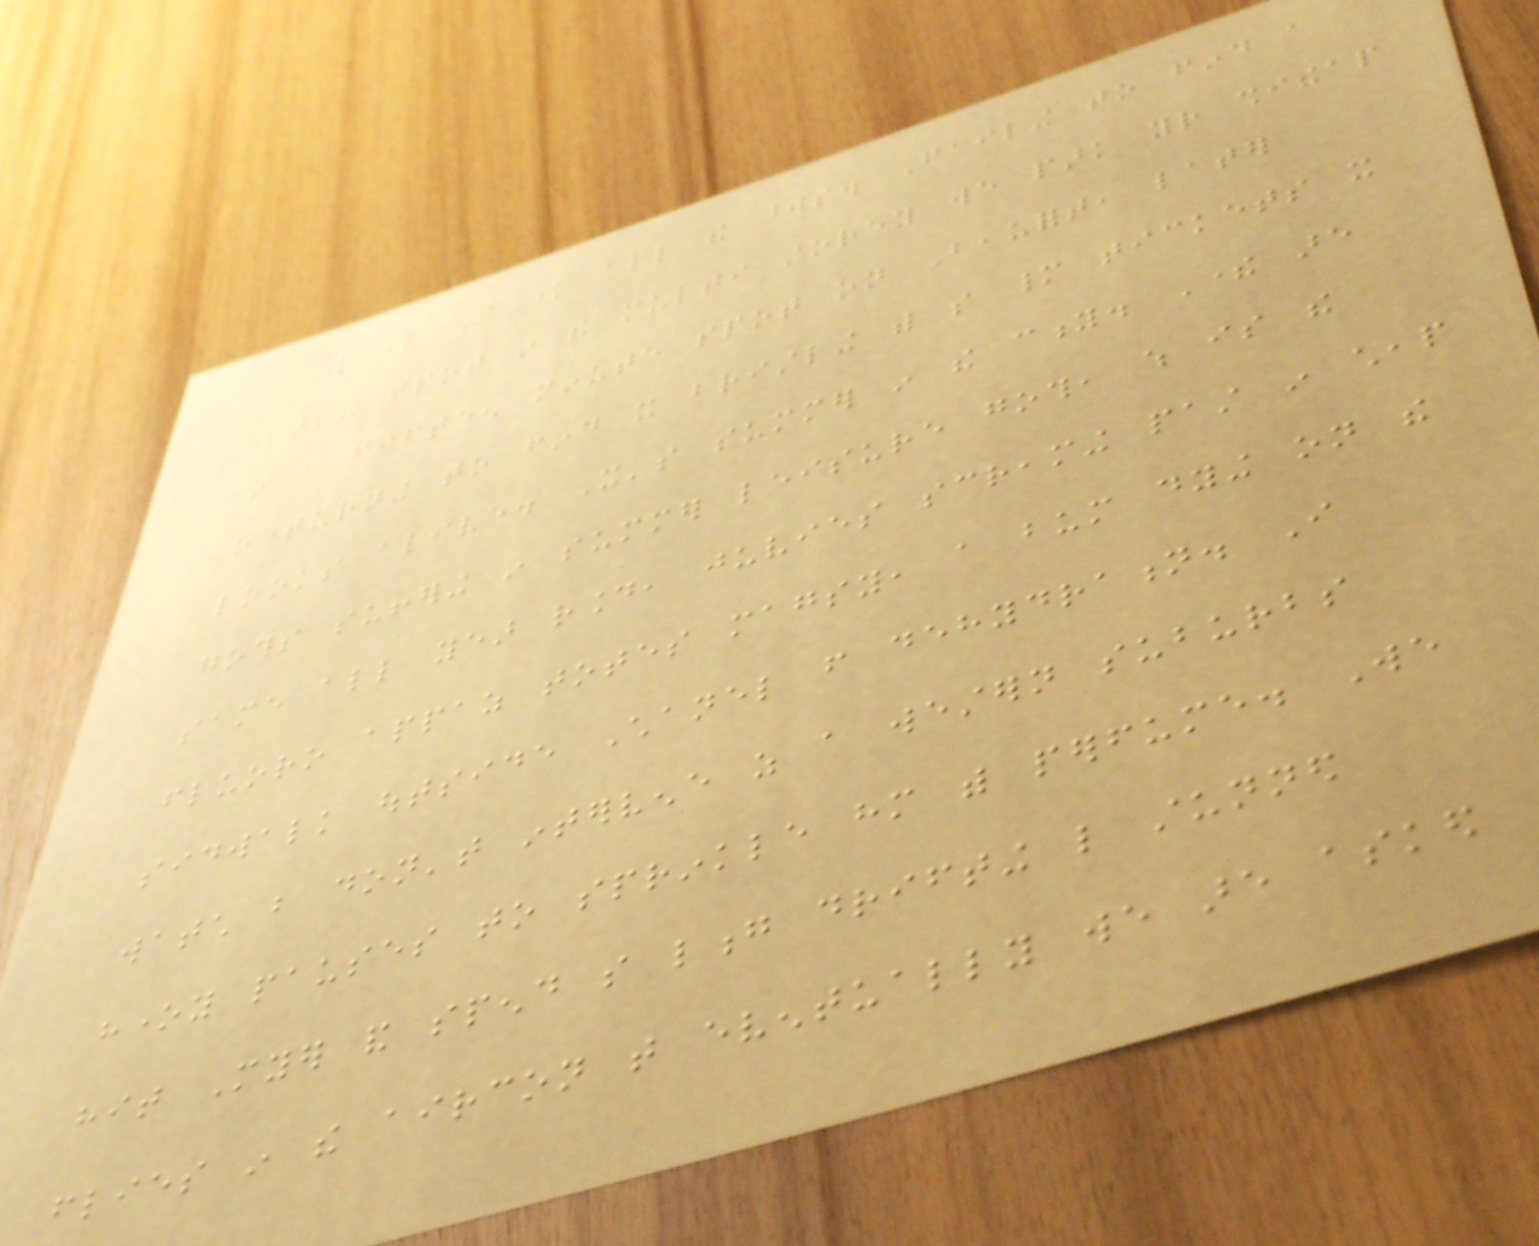you know I know all the words. Failing to find a
parking spot in the multi storey we park your shitheap
in a fifteen minute spot on Beaufort, later
returning to find it bristling with so many tickets it
looks alive. It's summer in the city. There are
goths suffering in summer leisure goth, which is the
same all year round, juvies screaming past in cheap
fluoro appaz totes magsy, a bum dying on the
sidwalk outside Chanel from dehydration. I
watch but don't intervene as a western suburbs
honey pauses to sprinkle him with perfume. We
hit Myer and spend so long drifting like stunned
flies in the aircon that eventually we are asked
